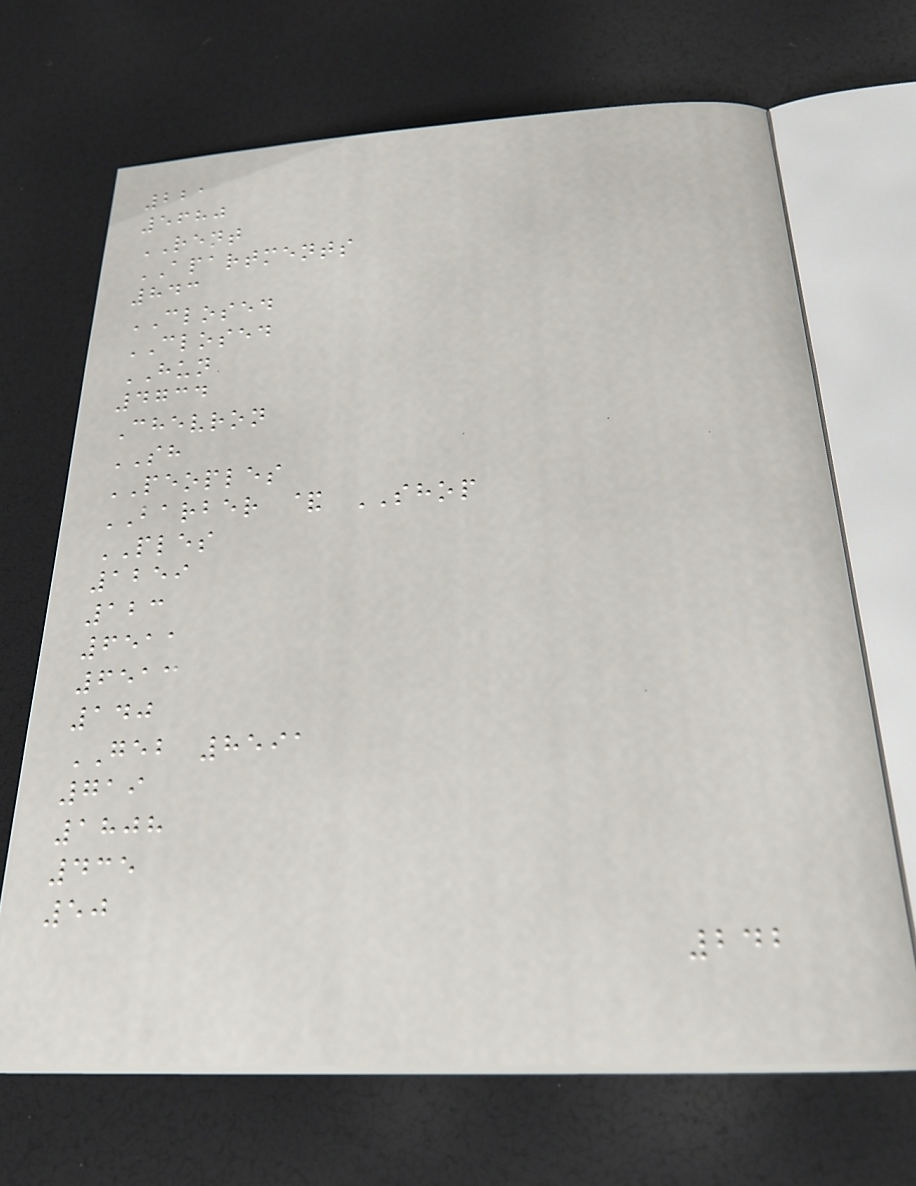221
5680
RENT
APARTMENTS
843
CLOSED
CLOSED
HUN
4734
Chevron
SH
PEOPLES
BARBER & SHOP
PLES
1259
123
6511
6513
140
GEB 8591
719
1808
435
50
242
